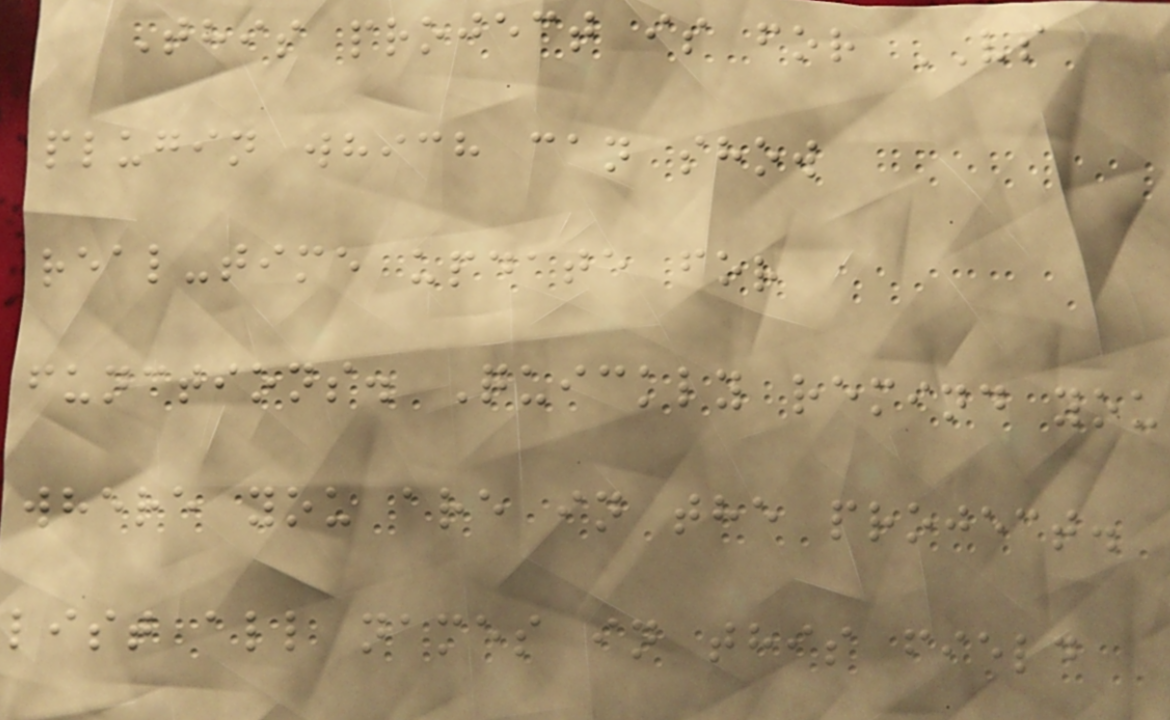This project is for VS
plugin which can show
real-time update for
functions. Quickly remind you
where you are in the project.
list all names in this field
